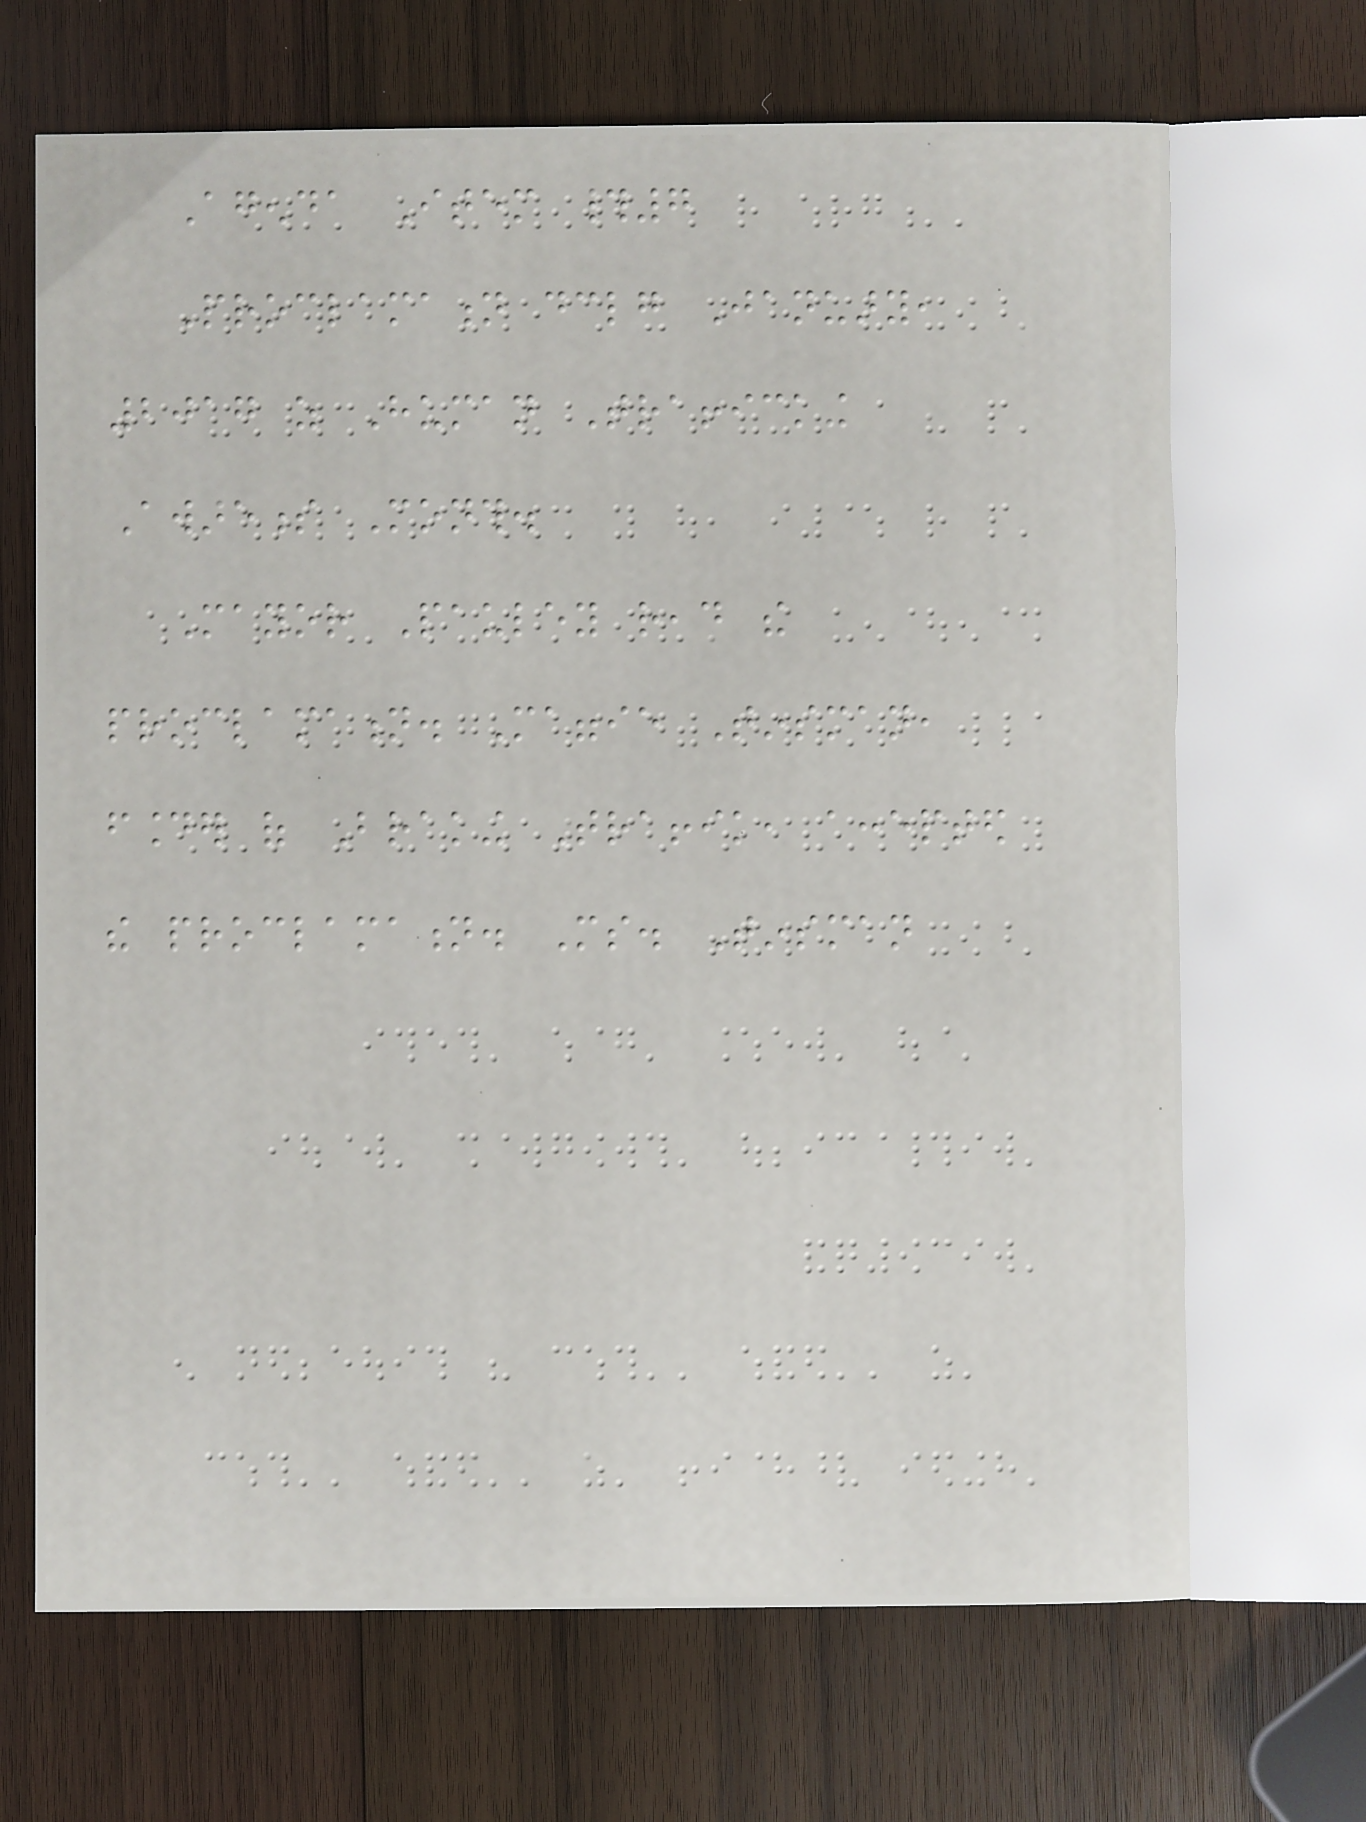Agenda Item #7
Proclamation declaring January,
2017 as Human Trafficking
Awareness Month.
Mayor Pauley read the
proclamation. Maggie Tinsman,
founder of Braking Traffik, accepted
the proclamation. Ms. Tinsman
